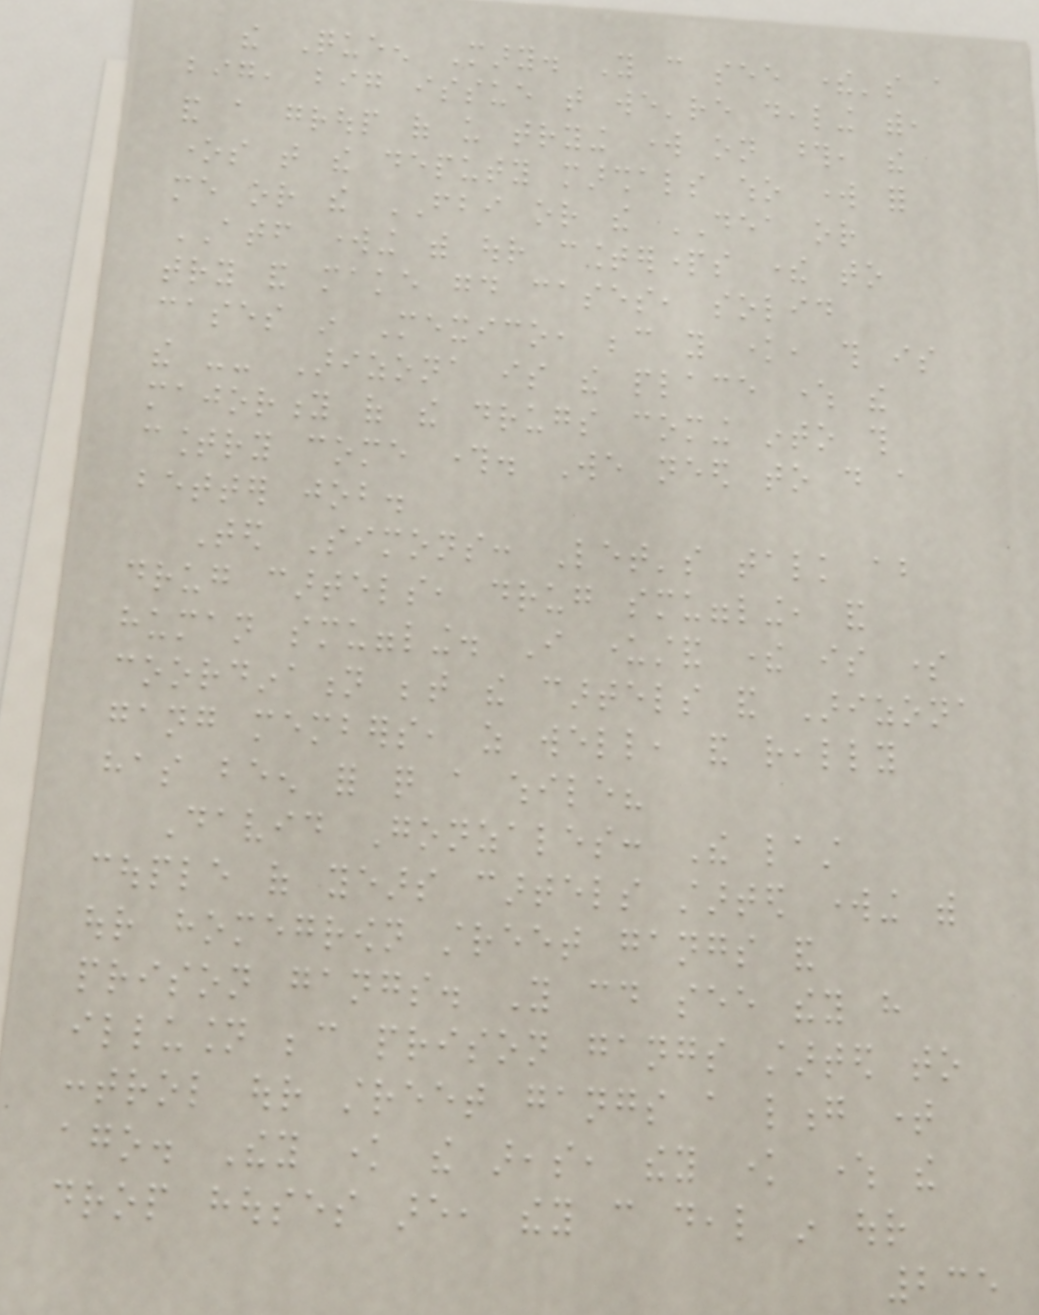the Queen Mary. You can see there's a
big, big issue that we're dealing with,
and a group of us trying work on those, the
ones that the deputy marshals who work for
me or the FBI or the DEA or
ATF working with our counterparts there to
try and make good cases, solid
cases in Mexico, because you know, this is
the -- Arizona is the place where the
majority of the drugs coming into this
country come through. We need to do a
better job.
Ted Simons: Let's talk about
drug cartels, drug smuggling, and
human smuggling. I understand there is some
coordination between the cartels and Arizona
gang members, as well, and really
has been for quite a while?
David Gonzales: The last
couple of years cartels started working with
our homegrown street gangs and
prison gangs. You could see they have
illusion because prison gangs started to
control our street gangs a long time
ago. They know the areas, they know where the
drop houses are, they can deal in our
235
